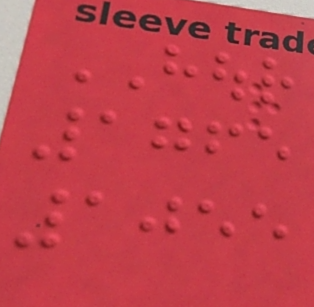HOUR
1765
1055
